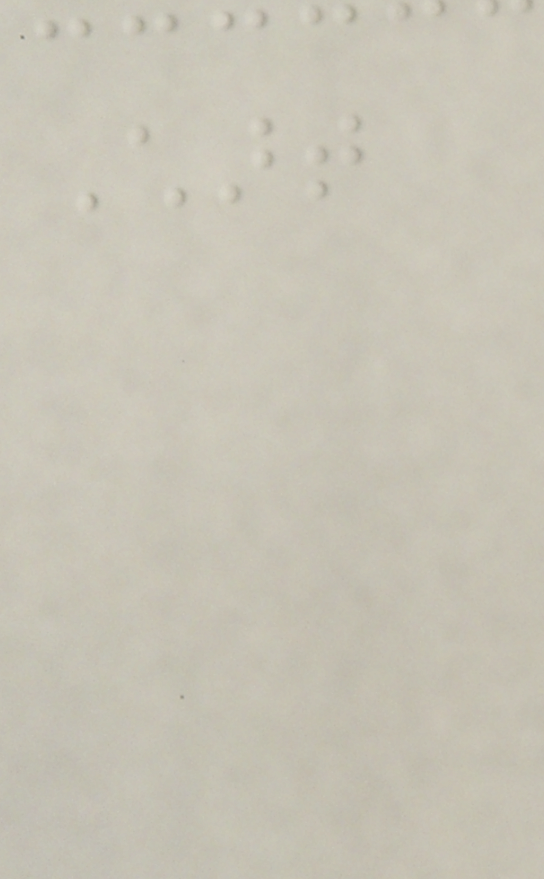Chart
